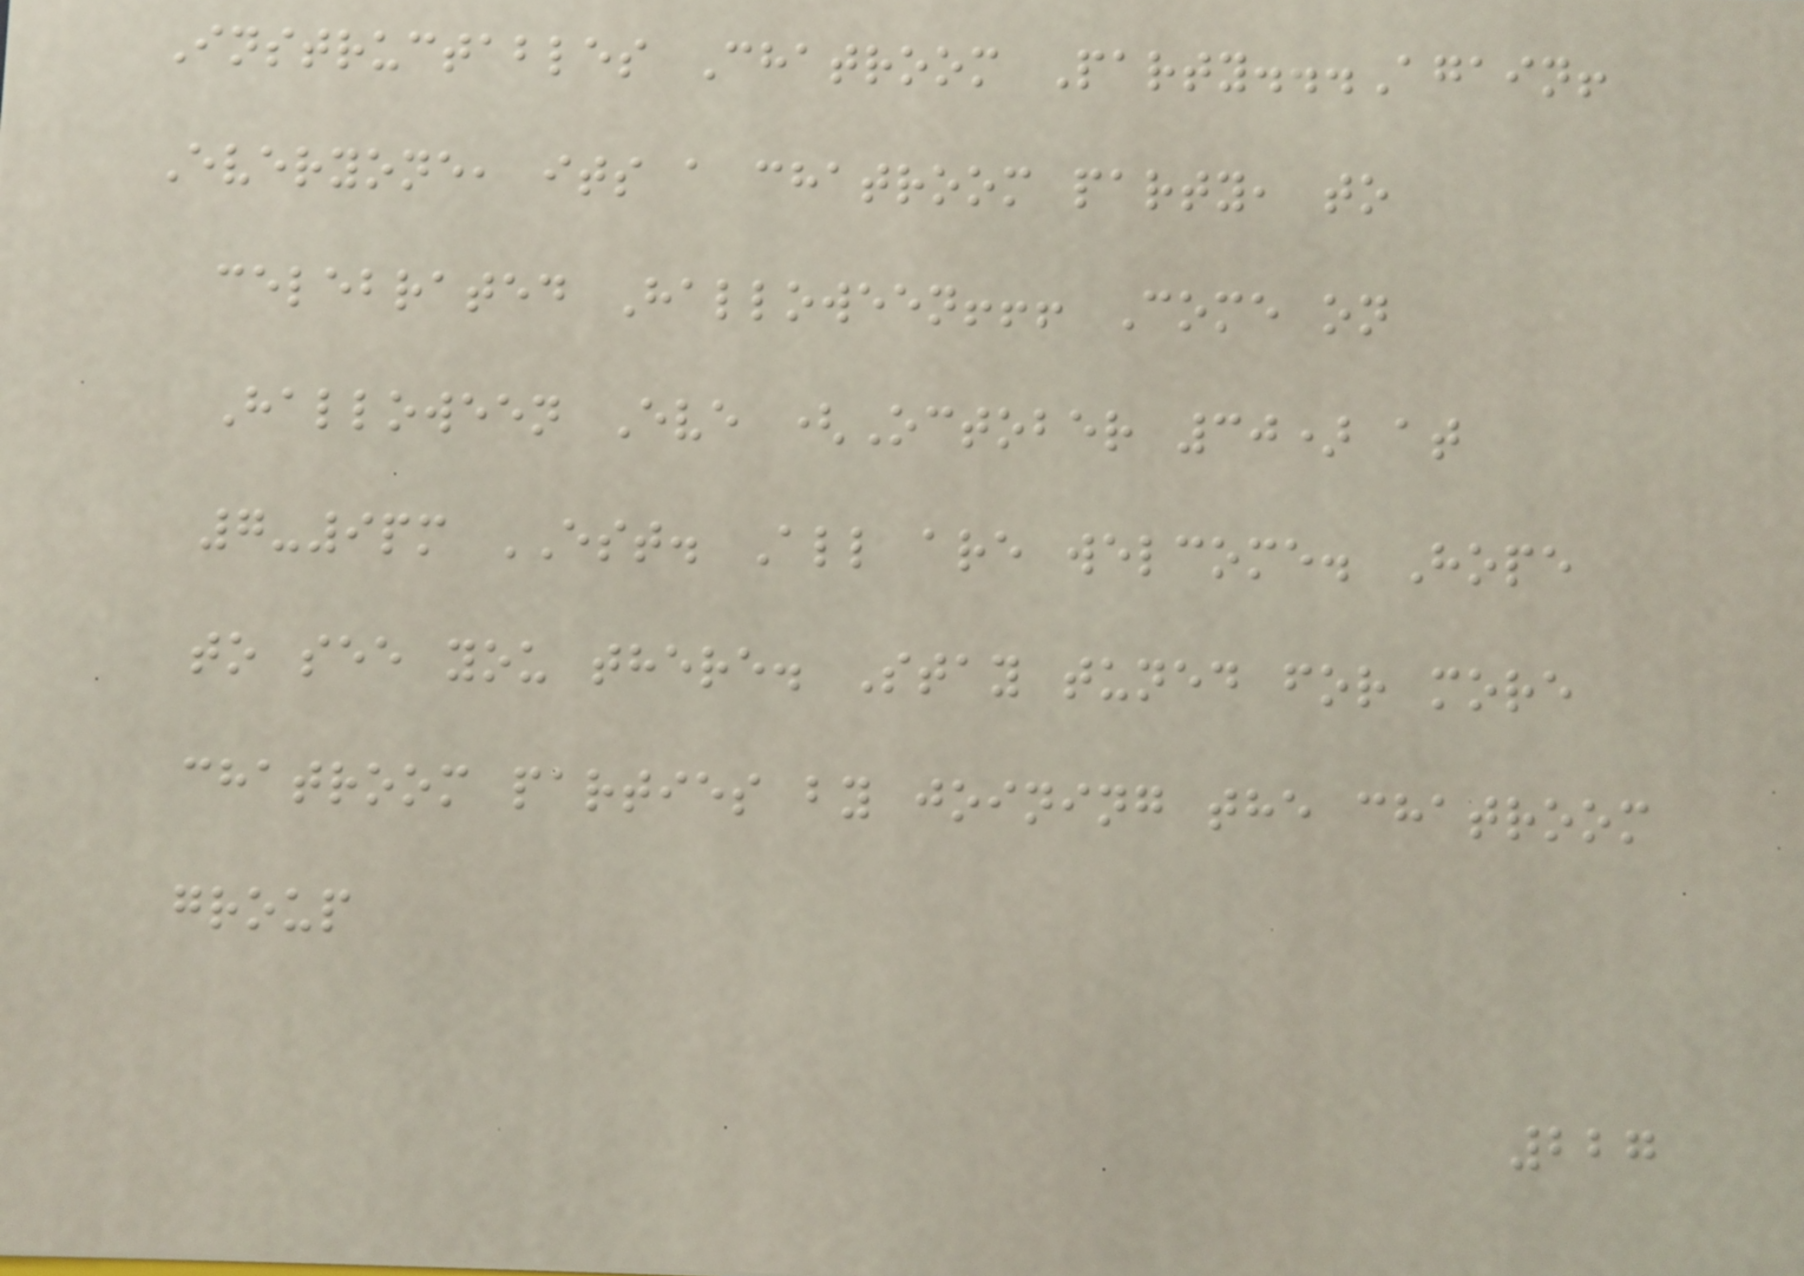Instructables Chatroom Party...Again!
Everyone, its a chatroom party, to
celebrated Halloween!!! Come on
Halloween Eve (October 30) at
7-9pm EST. All are welcome. Hope
to see you there. Stay tuned for more
chatroom parties by joining the chatroom
group
227
